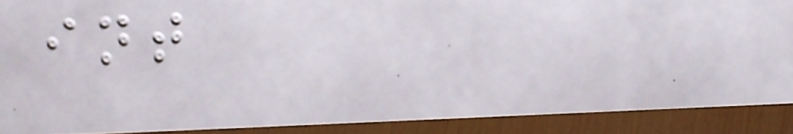int
